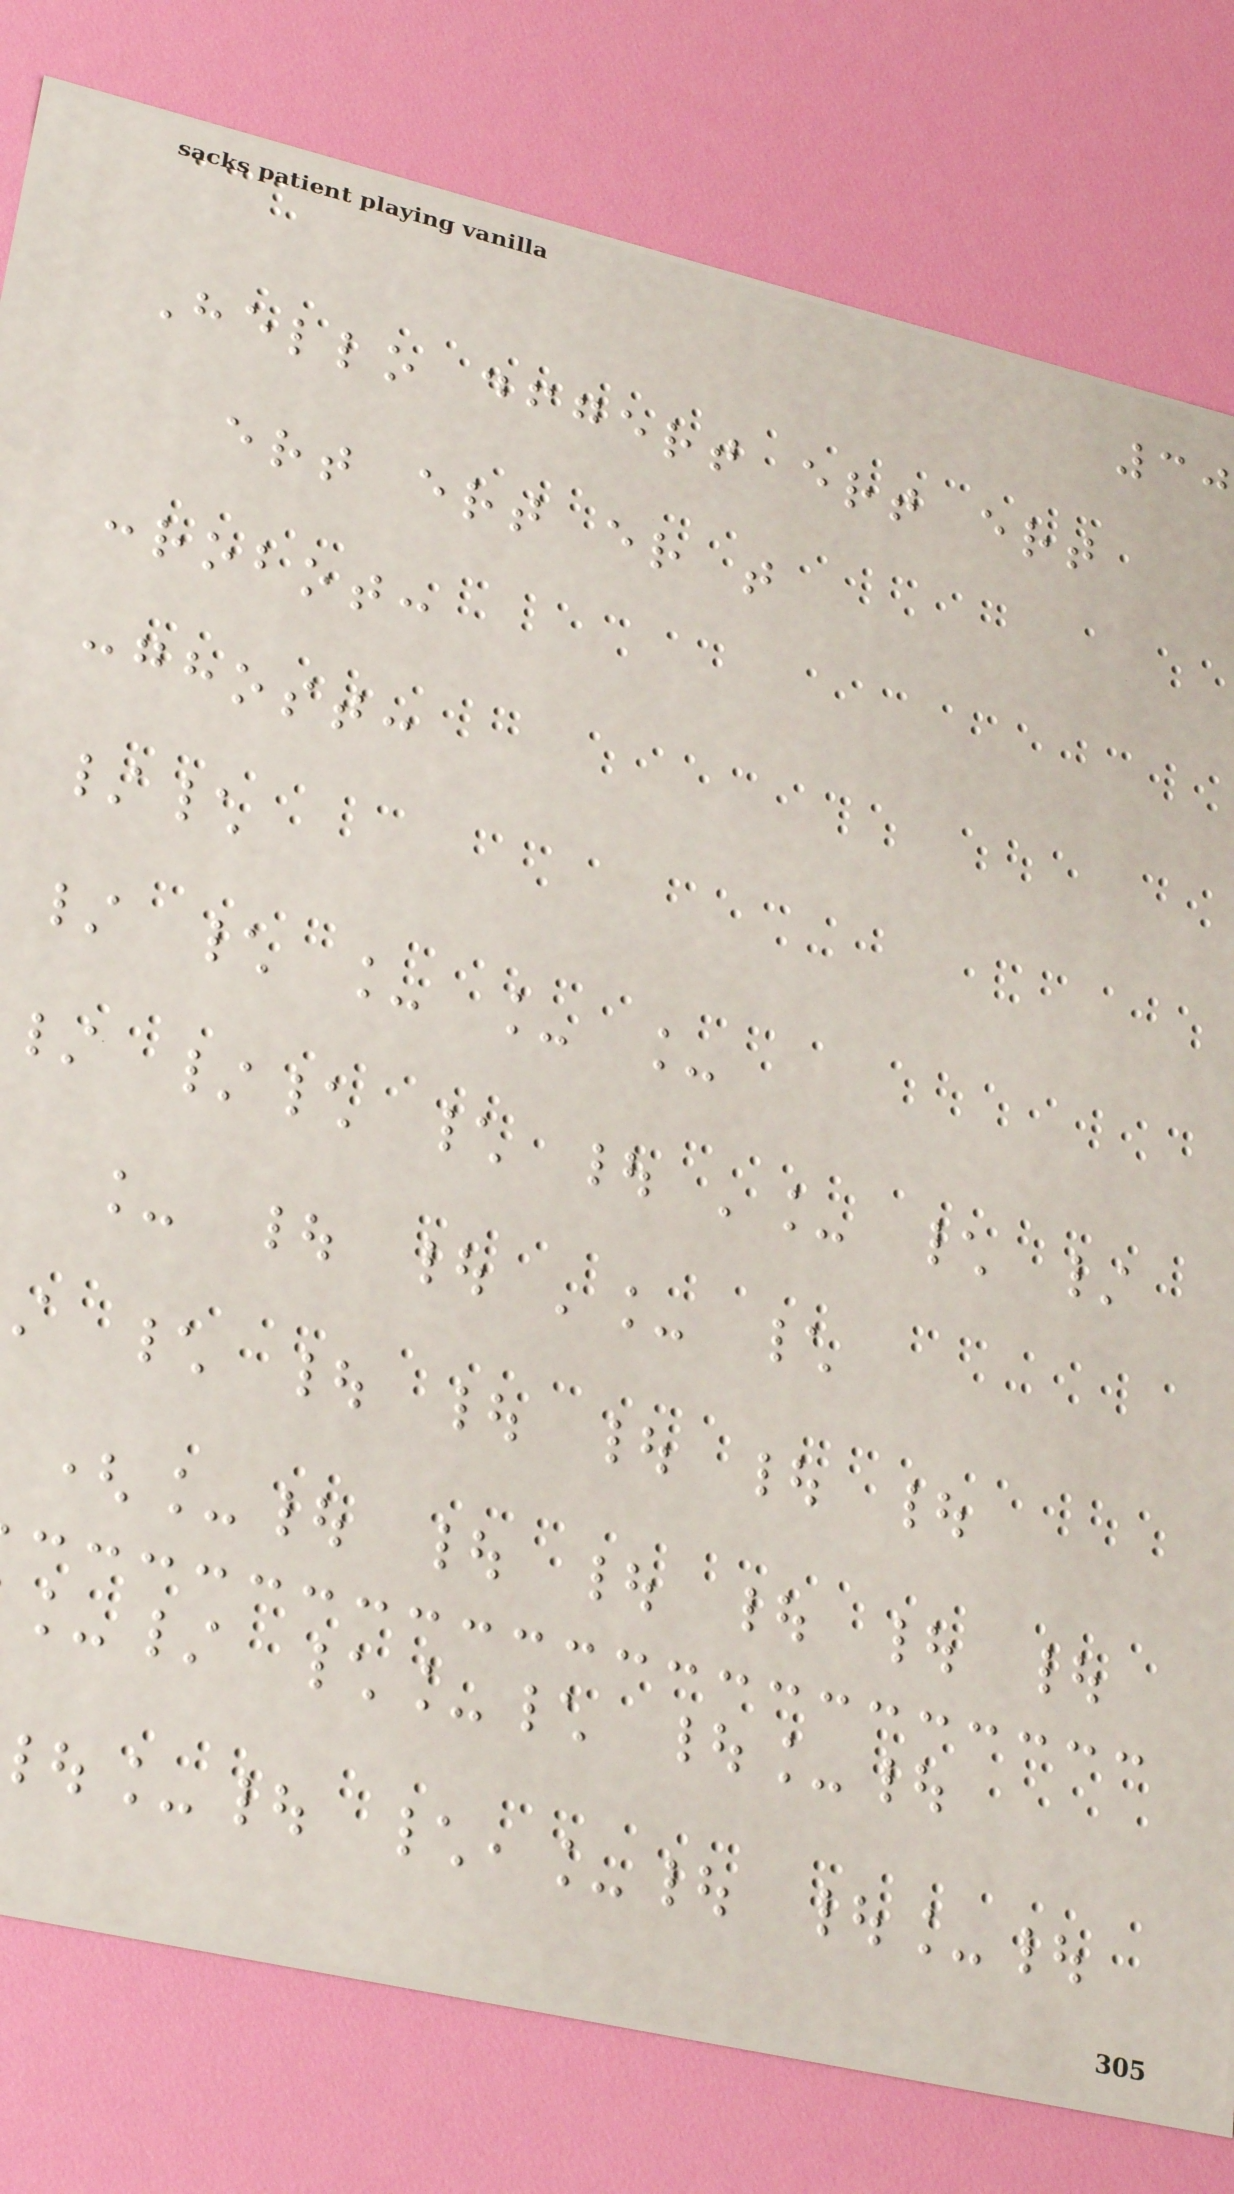30
Hello dfgert ert ert
ert ert er t
:robot:
:ghost:
/\
/ \ _ _ _
/ /\ \ | '_ \ /
_ | | '_ \
\ | | | | |
(_| | | | | |
_/ \_\ |_|
_| \,_| |_|
